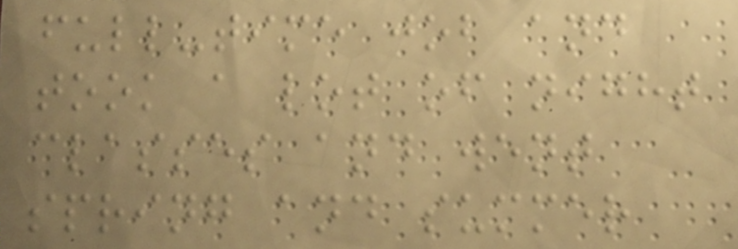full-time job and
took a lot of night
classes and went
spring and summer
